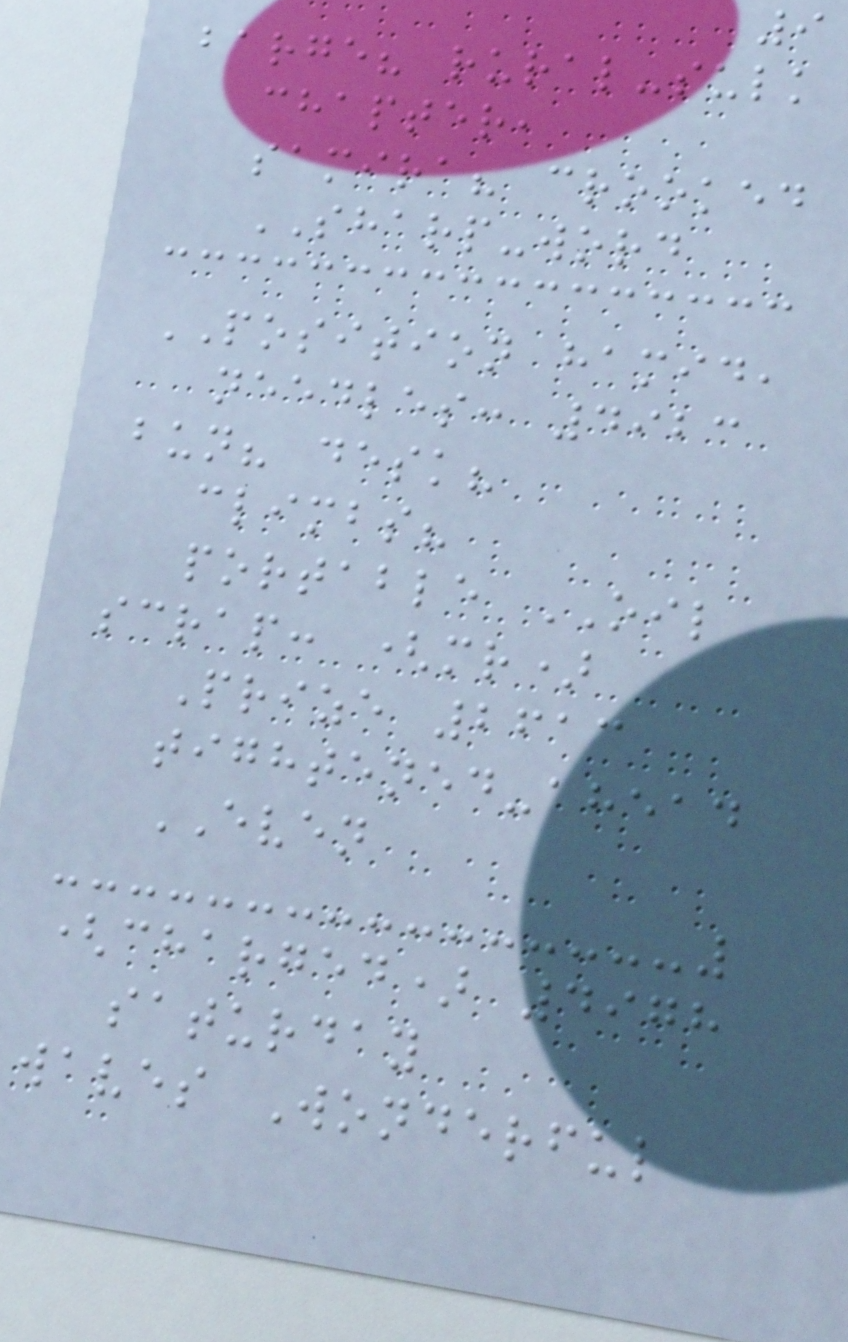9
barge? rural-sulk
chapter,
samira? crooked
SHARP-word
POSITION hamid,
needles: 4923
bun? desk?
climbs?
portable OIL
scrap: (mr)
Prize 2613
tightened-ahead
EVEN
(charged) 4978
saturday
waves Wonderful
